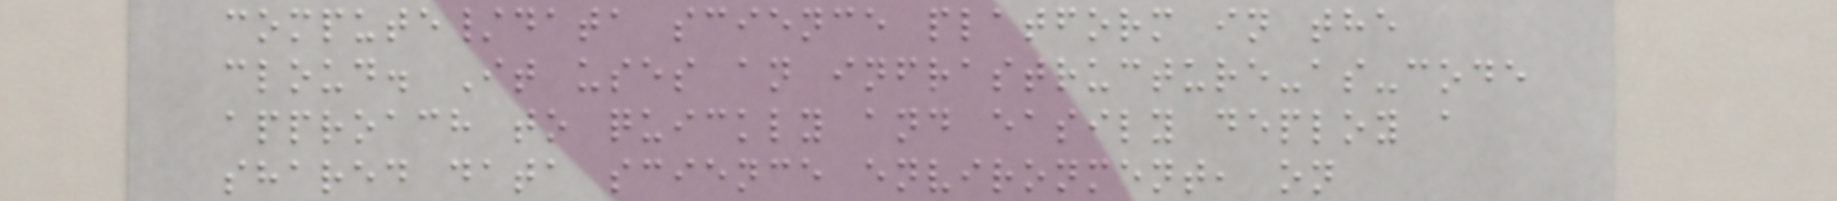compute/data science platform in the
cloud. It uses an infrastructure-as-code
approach to quickly and easily deploy a
shared data science environment, on
